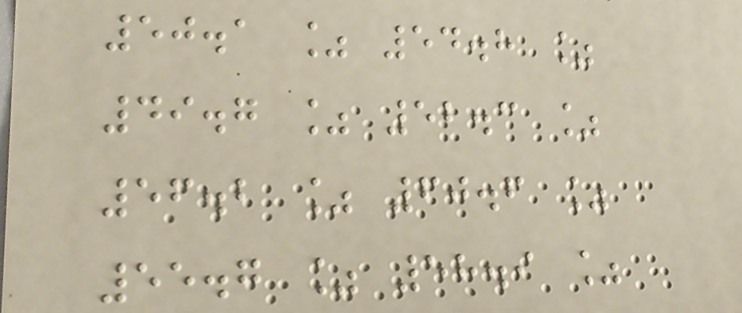50.1 % 54.8 %
49.7 % 52.3 %
56.2 % 60.6 %
55.7 % 58.9 %
